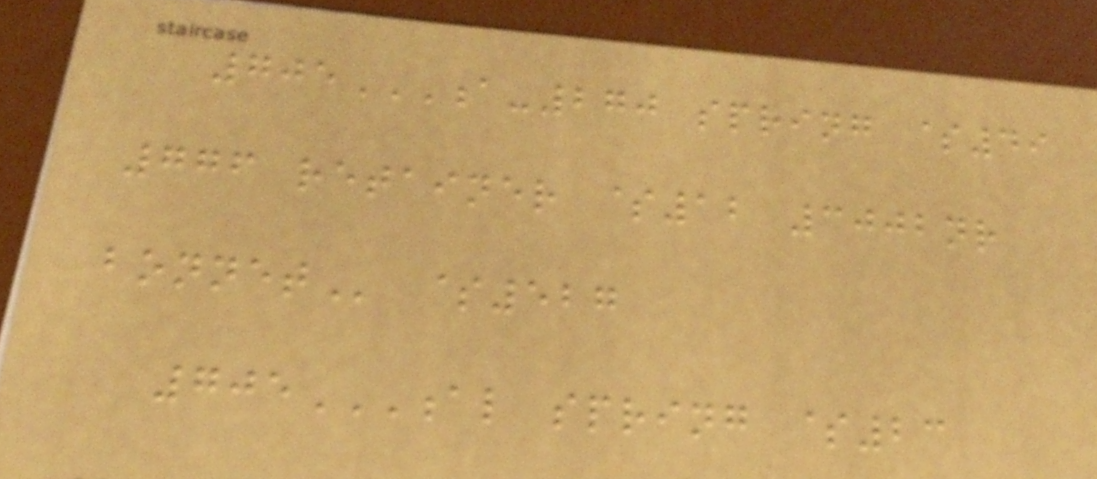705A-270 SPRING $49
776 RETAINER $12 3002NR
BONNET $527
705AL SPRING $23
